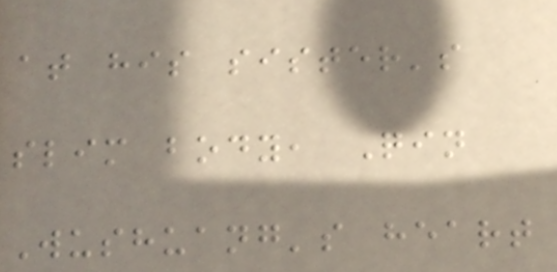at his sister's
slim body, Qin
Wushuang's heart
